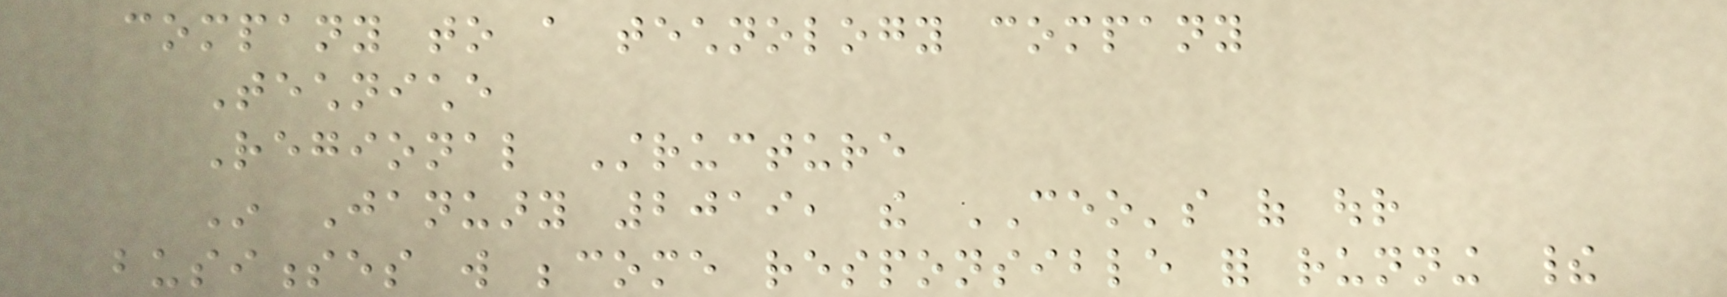company to a technology company
Techniche
Regional Structure
In January 2019, the CEO's of our
businesses will become responsible for running their
